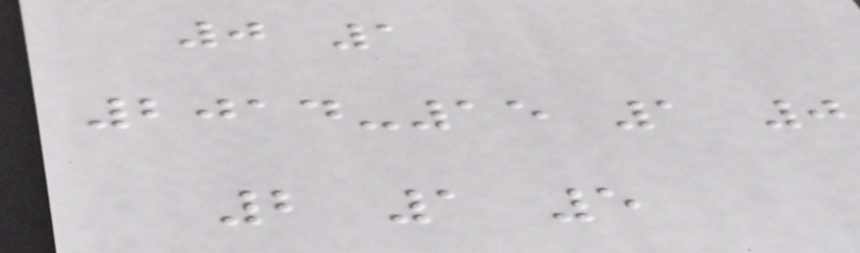0 1
2014-15 1 0
2 1 5
